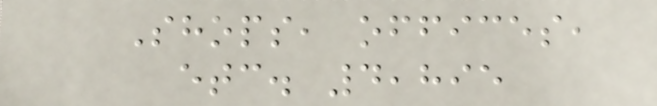Shops, offices,
etc. 4,895
